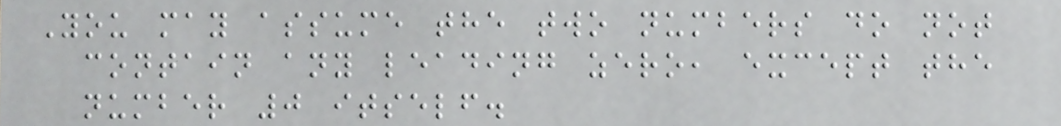You may assume the two numbers do not
contain any leading zero, except the
number 0 itself.
